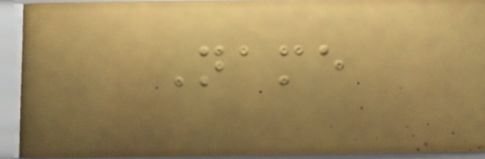Name
